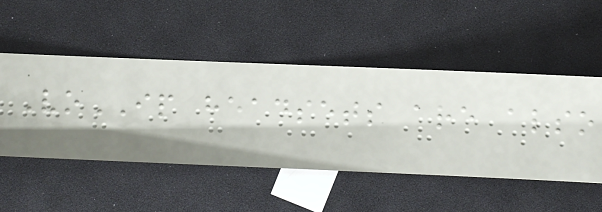VoIP headsets are also
